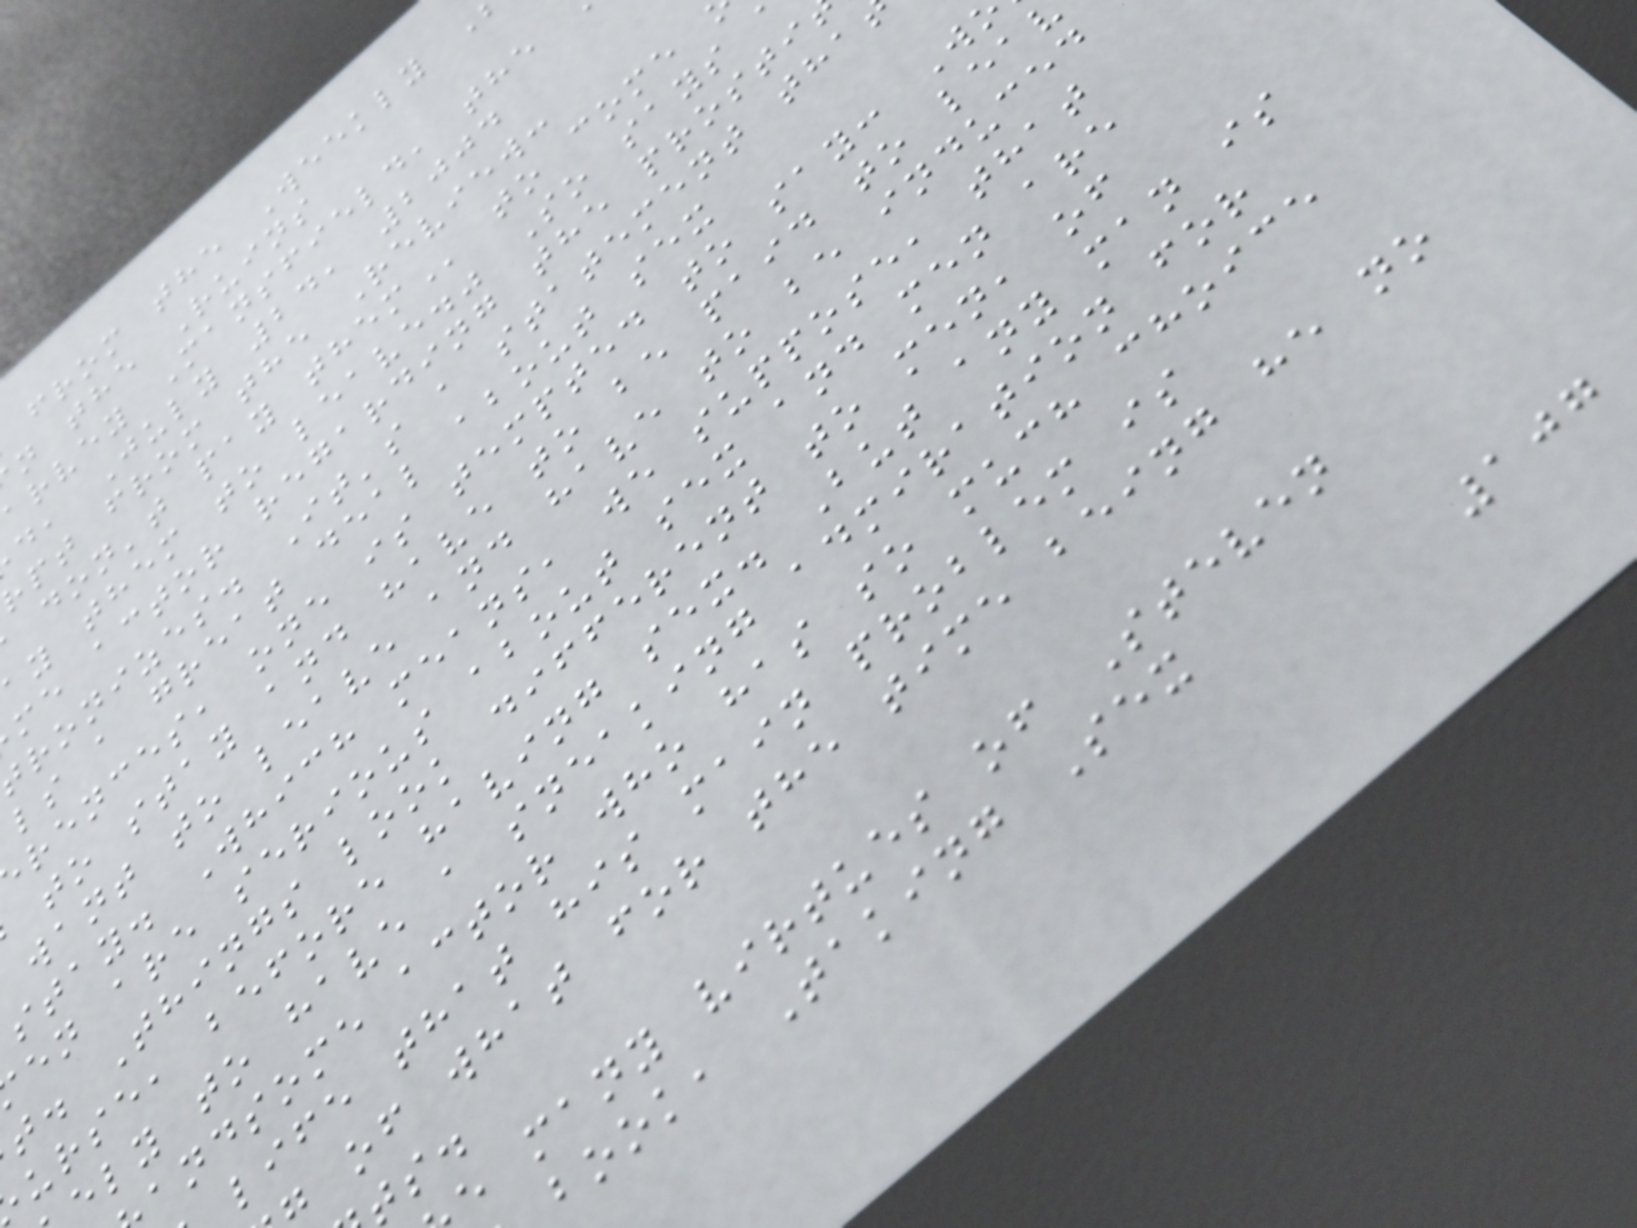from the Weekly
n the Ruins
arvey Mansfield, the
d, July 24, 2004
rpt from the Review:
y them to leave." So says
me actor regarding the prosti
ronizes. It's a statement tha
ls a great deal about sex
rences, one is tempted to say: W
to stay and have to be paid to lea
want to leave and have to be induced
stay. Which means, we suppose, that
en are serious about sex and men are
t. Things look different to men, of
urse, before having sex. But any man is
ely to have a sneaking admiration for
andsome actor who has so much choice
life that his main problem is
of what for the time being he no
e many virtues of Steven
book, Taking Sex
107
